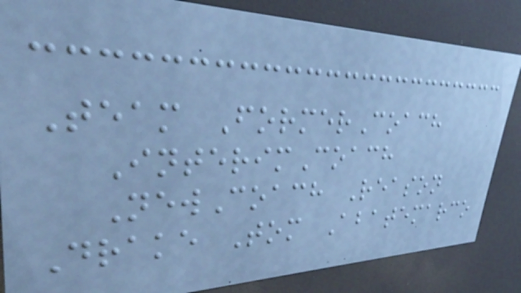Team FormerCoach
InterimCoach
NewCoach Reason
Drake Tom Abatemarco
